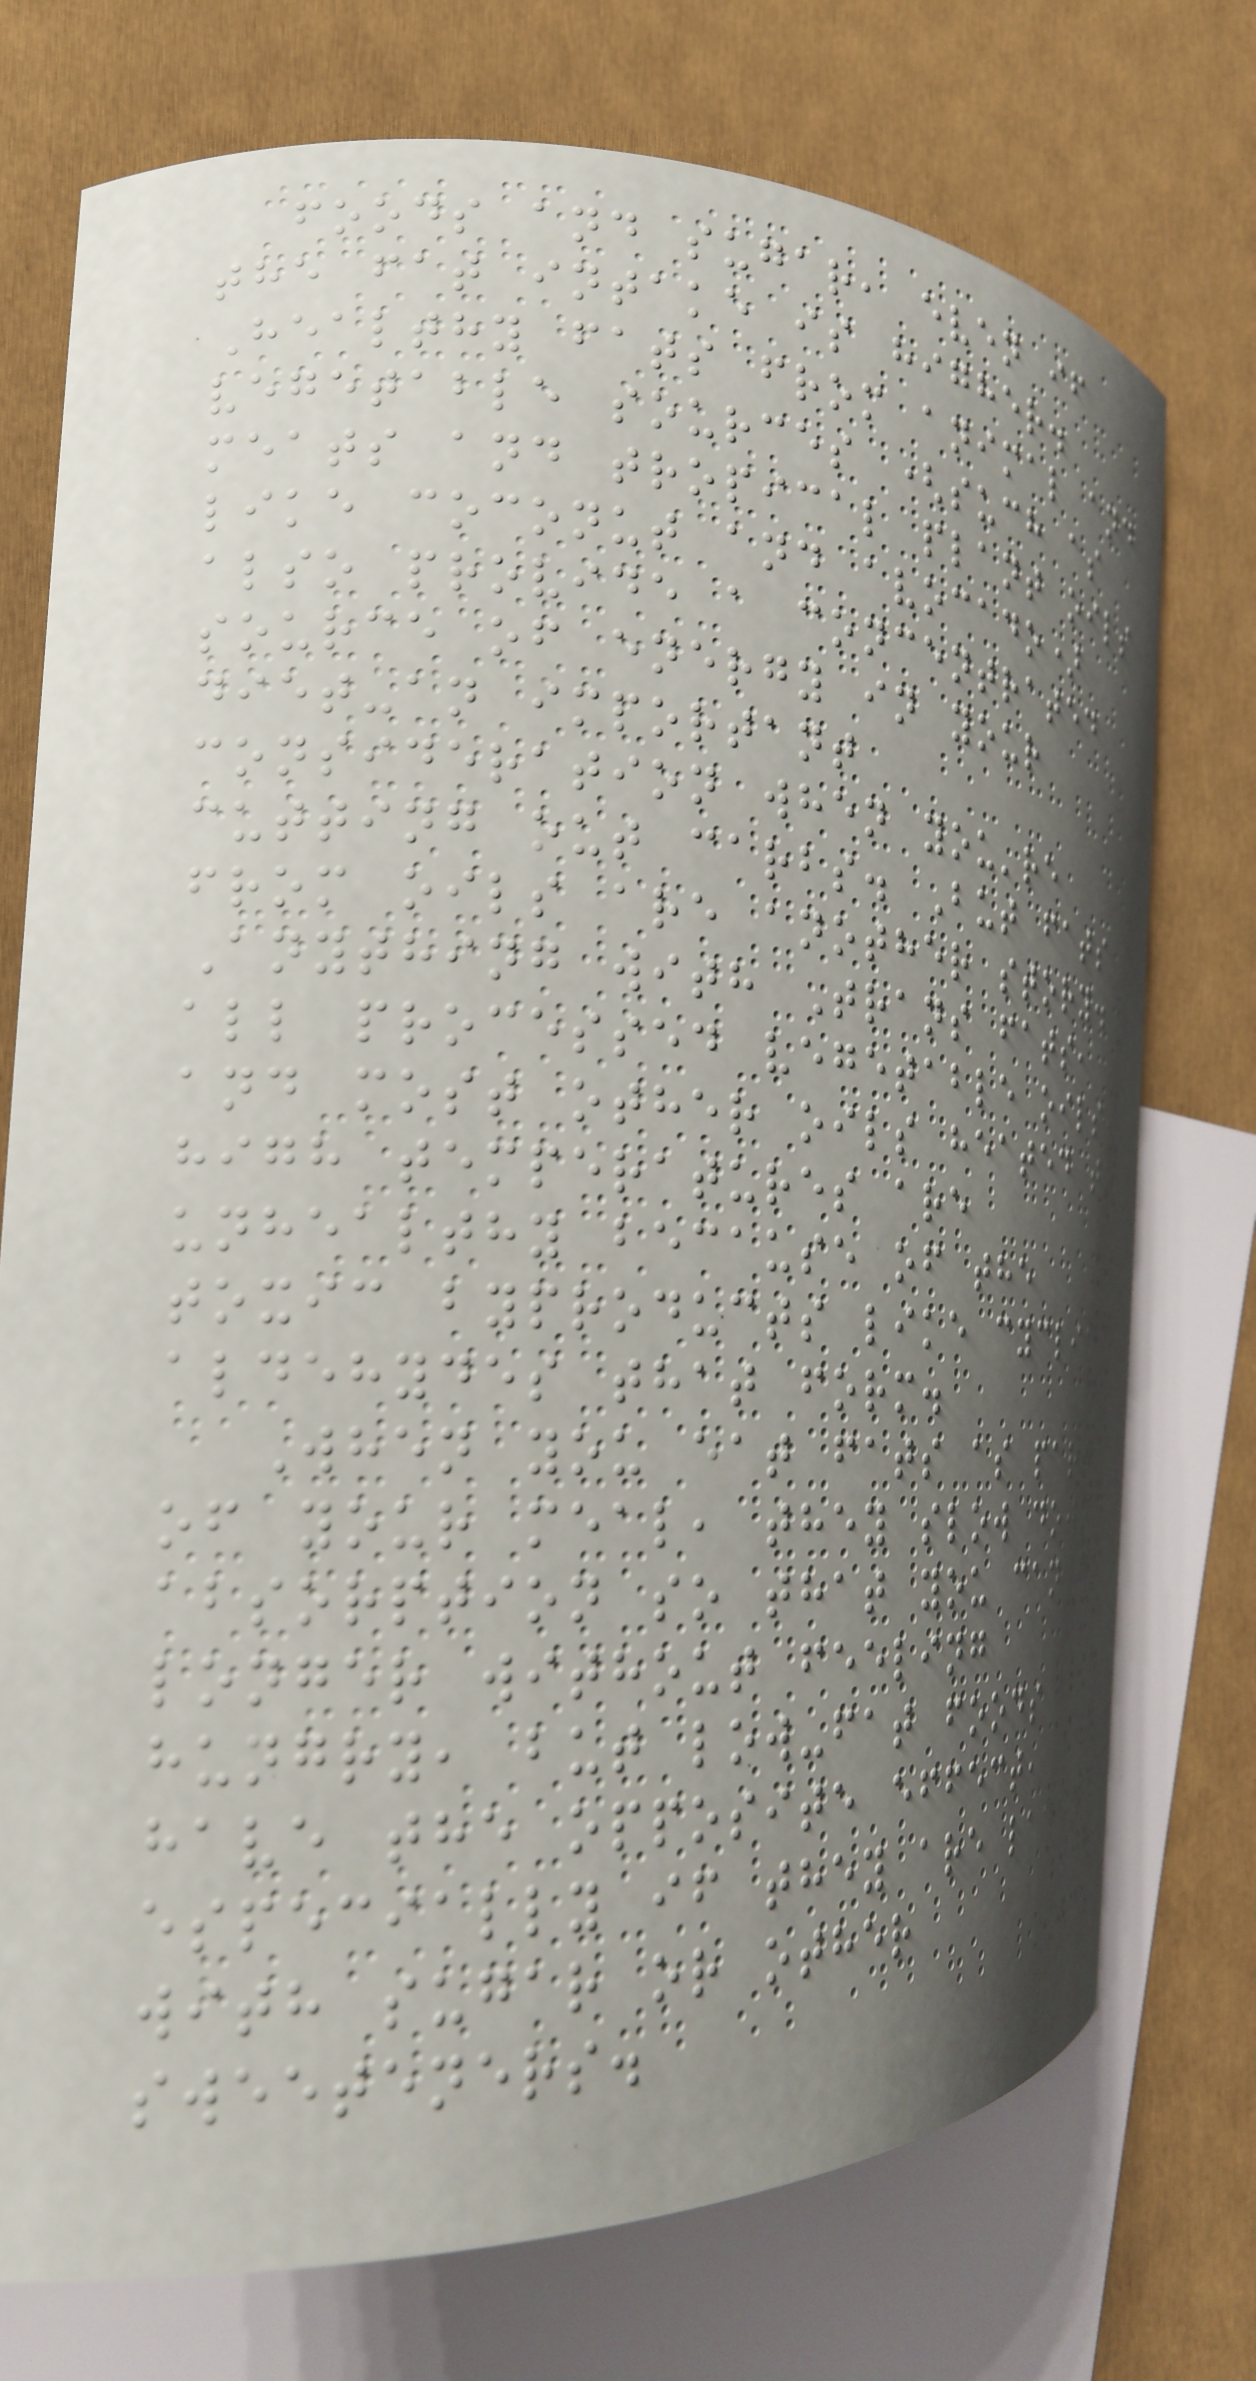foods and sugar, even if
the fat intake is higher.
Healthy fats from animal and
vegetable sources (such as
meats and tropical plant oils
like coconut and avocado)
also provide a concentrated
source of energy in your
diet-an important
consideration when you're
cutting out carbs. But fats
from oils are another story.
Anything with Trans fats,
all processed vegetable oils,
and most other oils heated to
high temperatures are
unhealthy because of the
toxic byproducts like cyclic
aldehydes that form.
When you eat fats as part
of your meal, they slow down
absorption so that you can go
longer without feeling
hungry, but low-fat foods
have the opposite effect,
especially if they are laden
with sugar or other
sweeteners.
